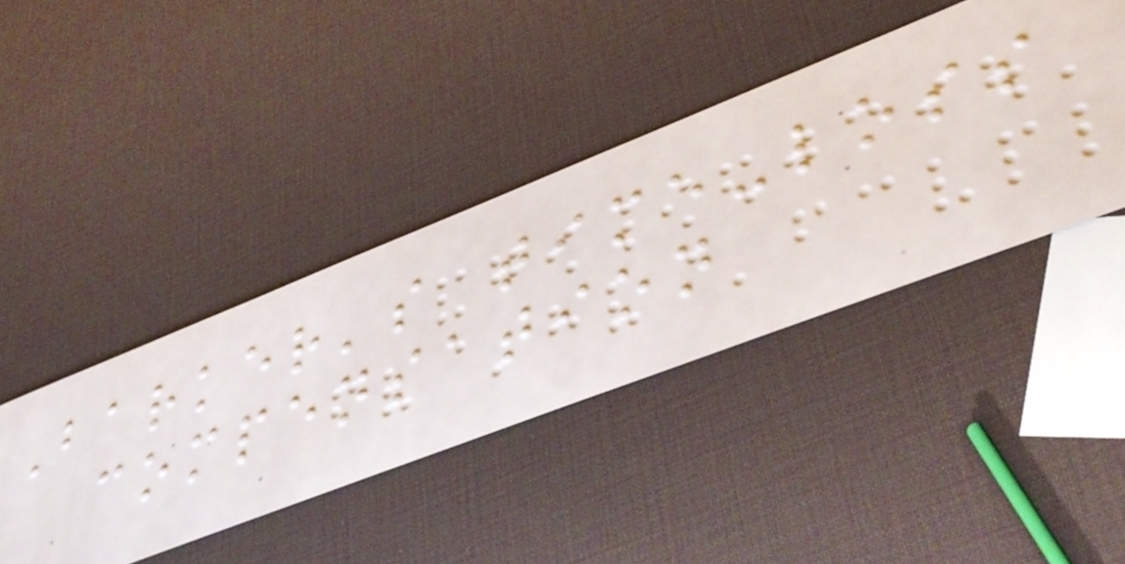Barker's time-loss
compensation
